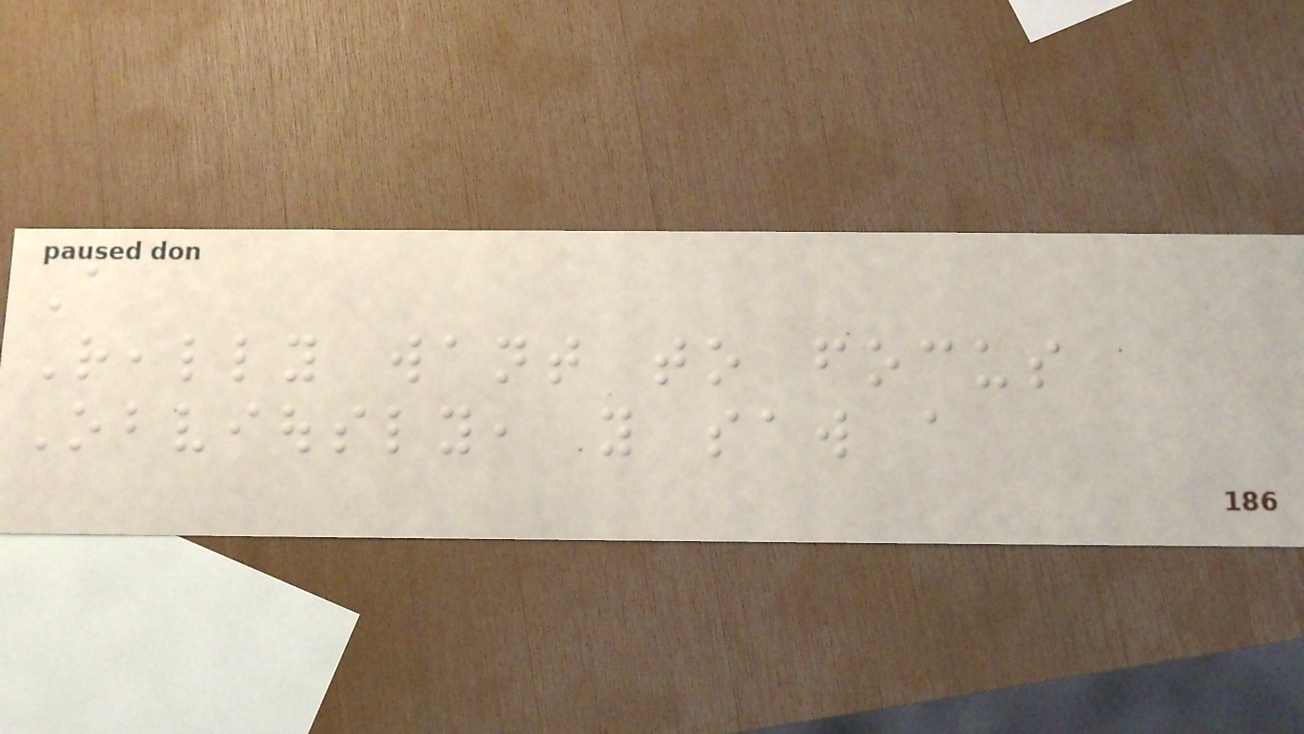A
Really want to focus
Obviously, you saw a
